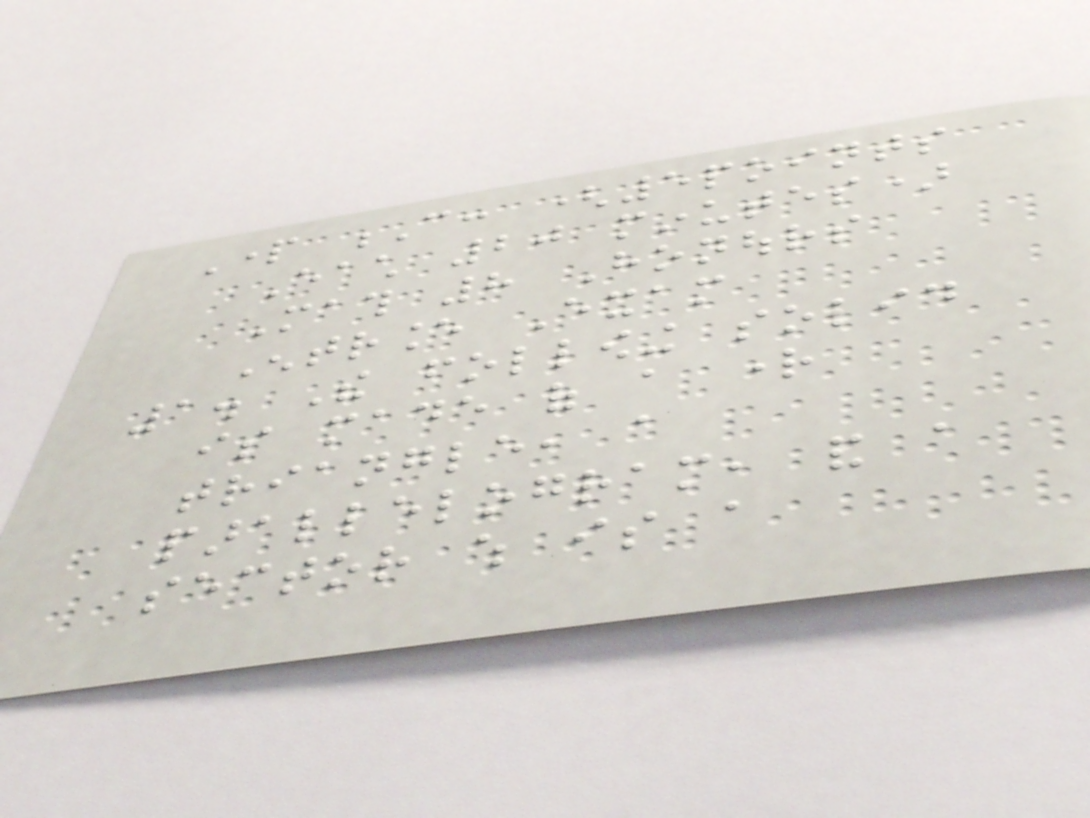Part C: (5points
Each 20 minutes)
Math 8 Honours
Entrance Exam
1. The following solid
is made of a right
triangle, a
parallelogram, and a
sector which is a
